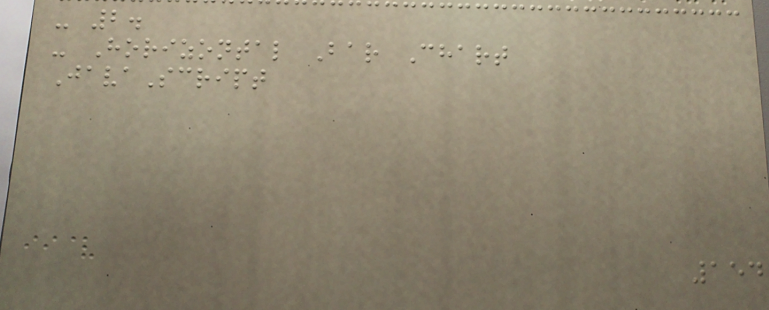- 2.
- Horizontal Bar Chart
JavaScript
154
